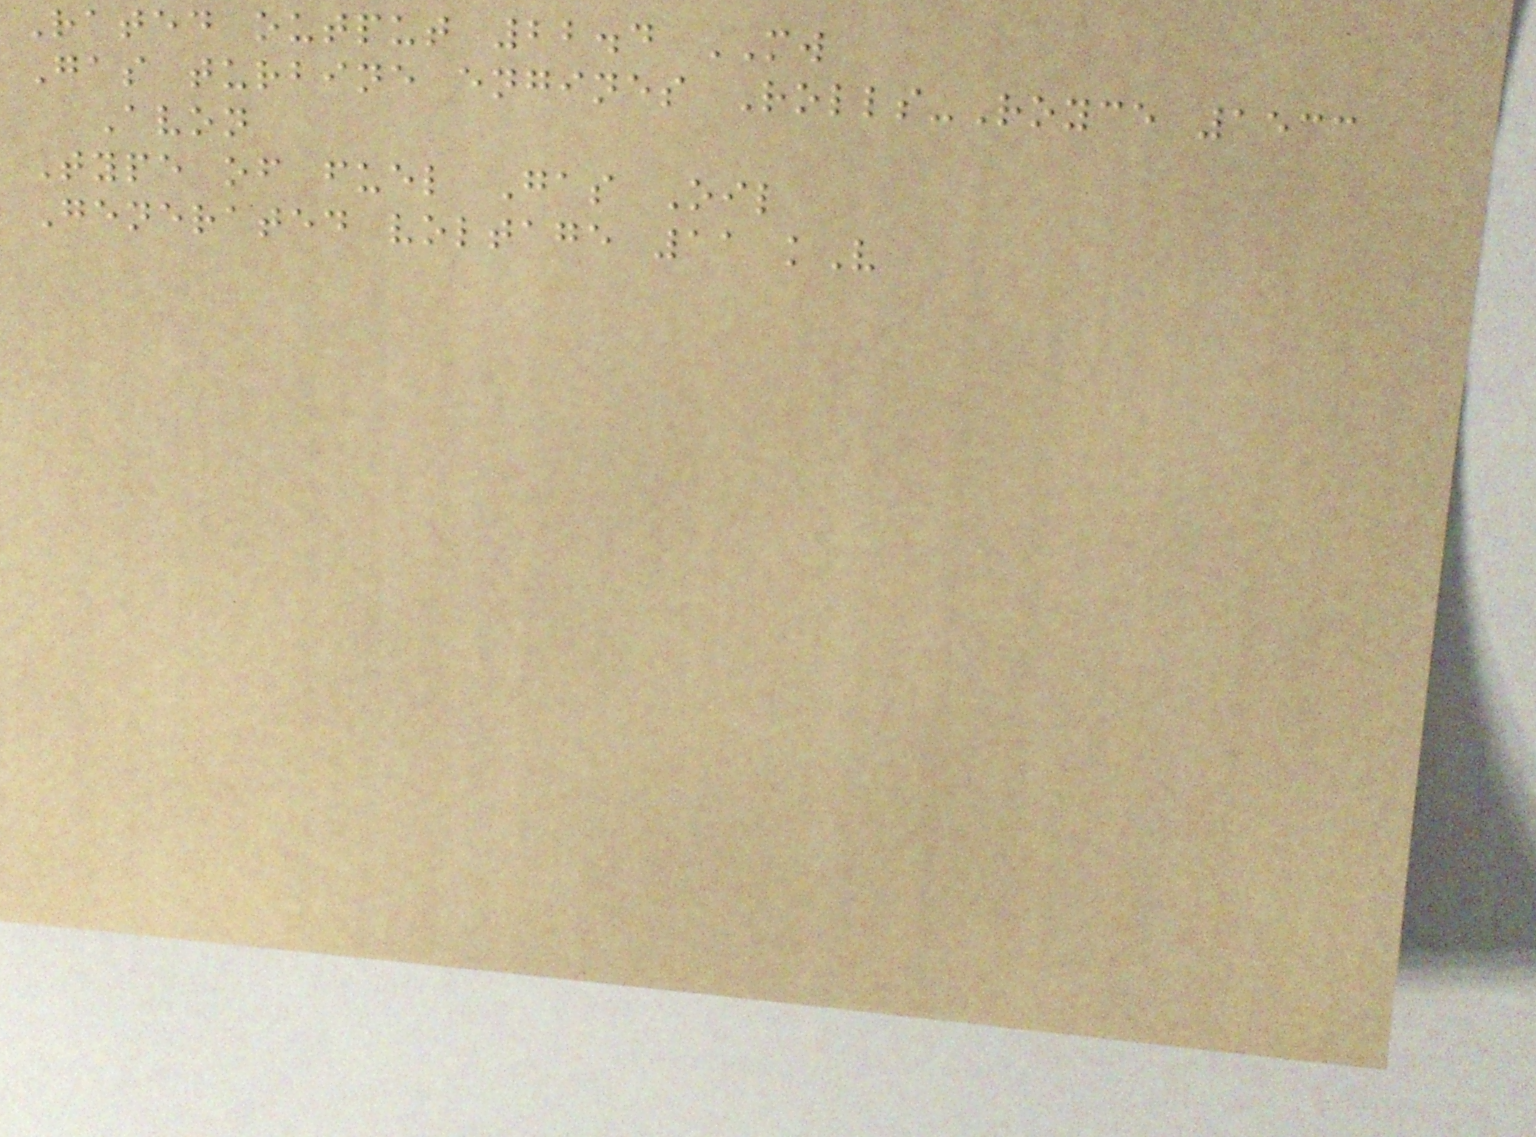Rated output 22.4 MW
Gas turbine engines Rolls-Royce 1533
Avon
Type of fuel Gas Oil
Generated voltage 11 kV
